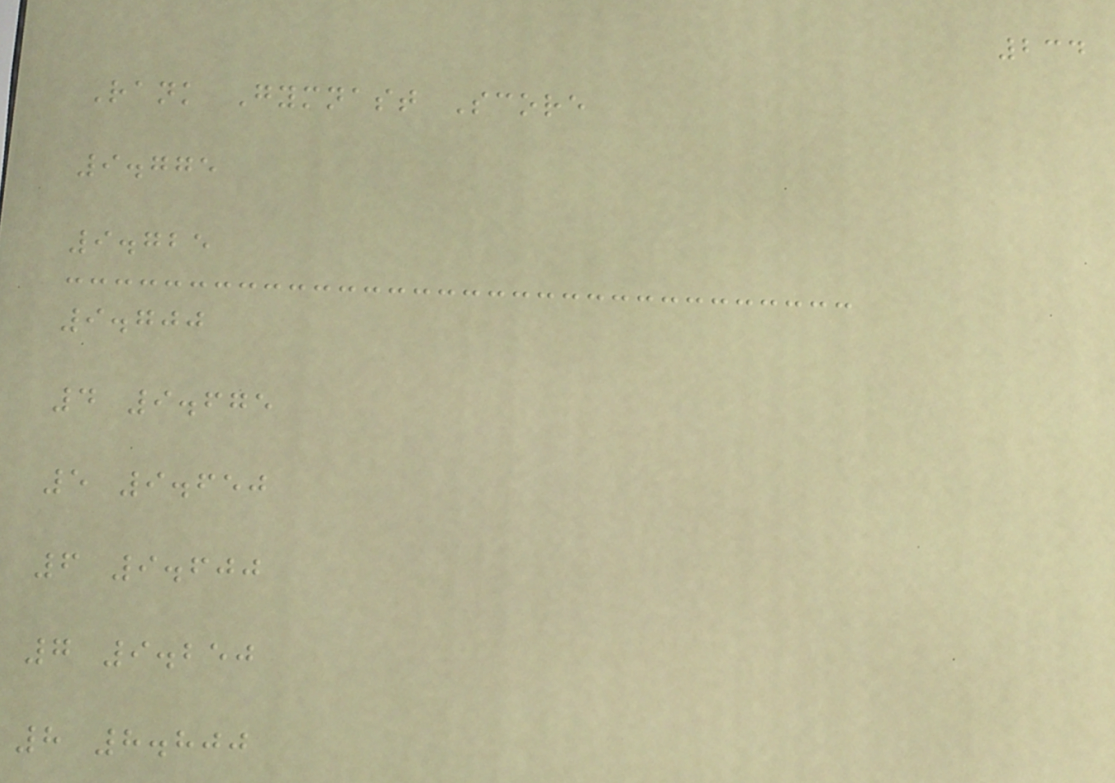234
Rank Gymnast Score
9.775
9.725
9.700
4 9.675
5 9.650
6 9.600
7 9.250
8 8.800
